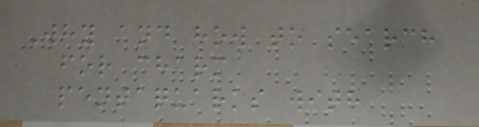Why and how to search
for charm
pentaquarks with
